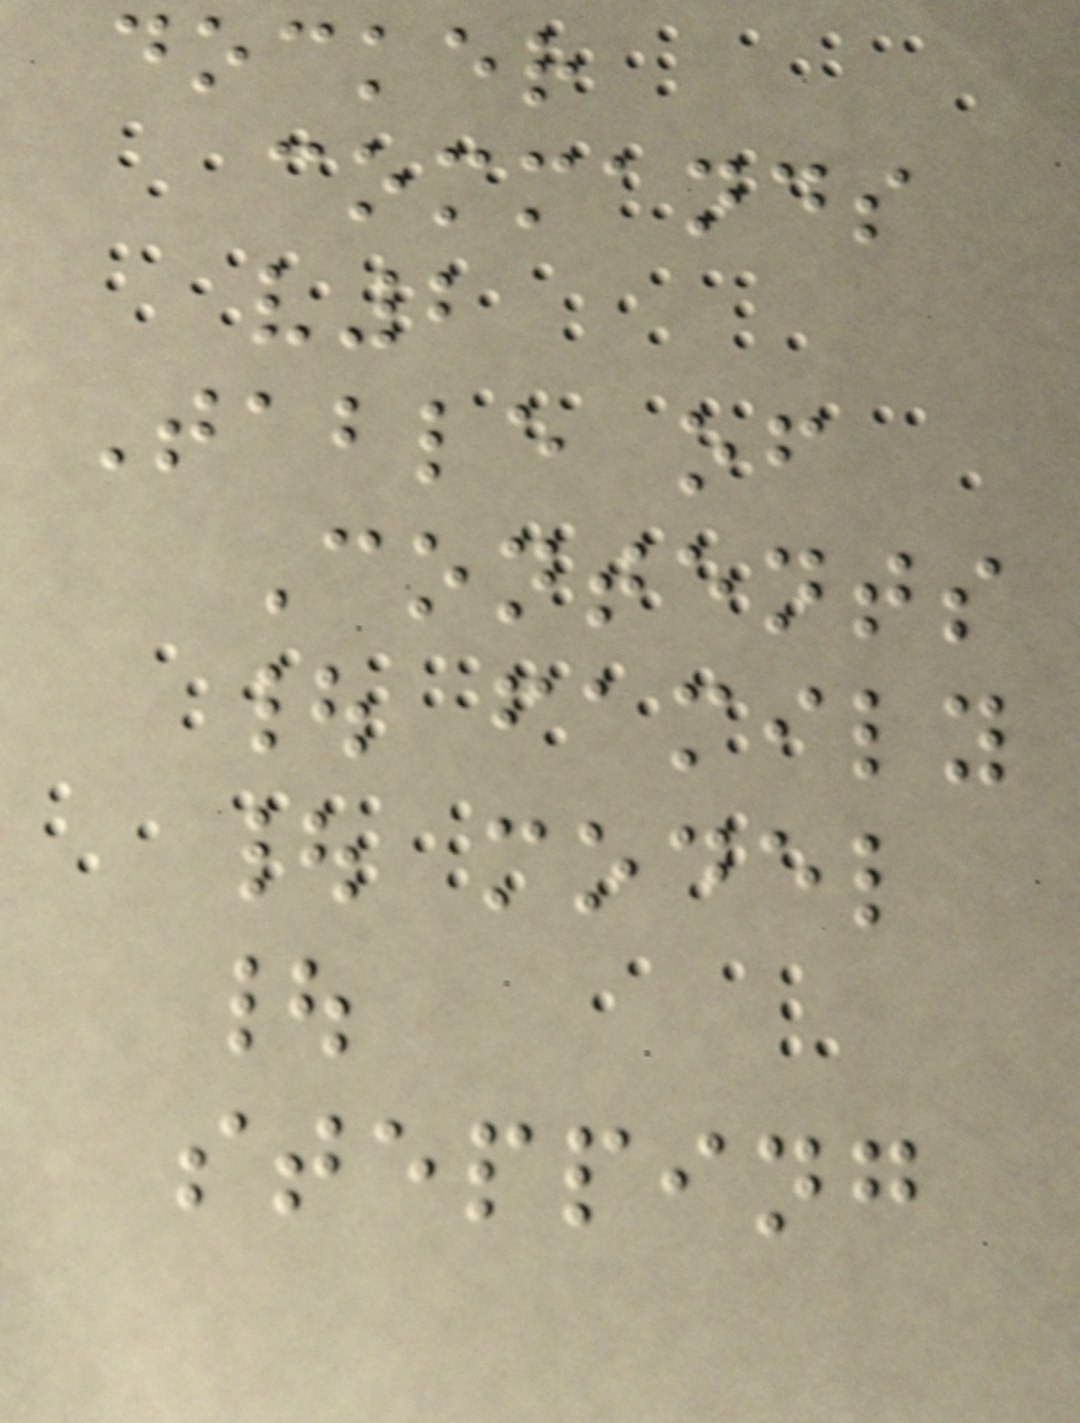docker
commands
v2
Table of
Contents
| family
| model
|
stepping
